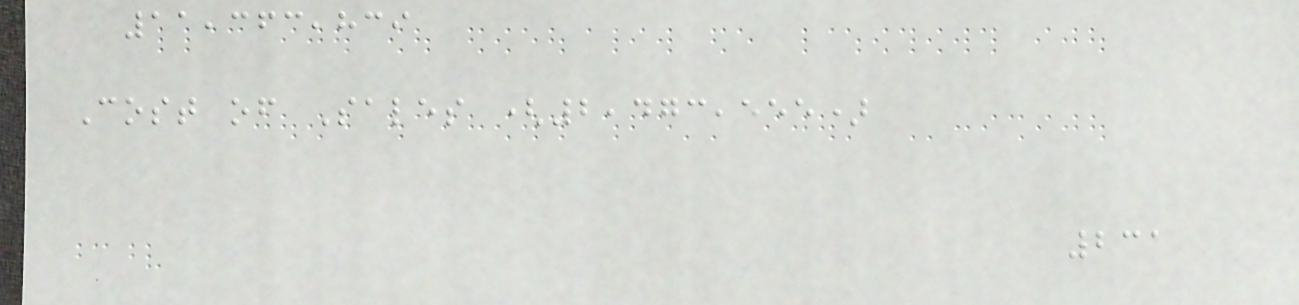11,363,839
Cost of Sales (2,473,555)
231
